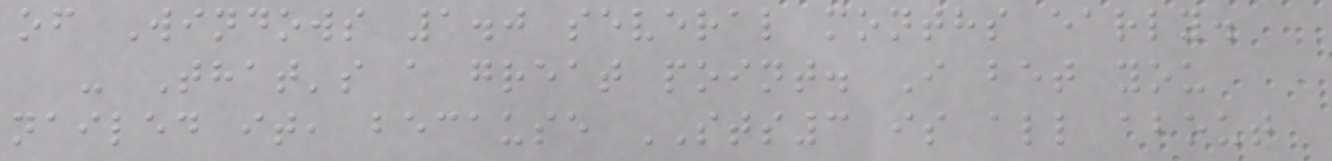of Windows 1.0 several months early.
- That's a great point. I bet you
nailed it, because STS3 is all about
